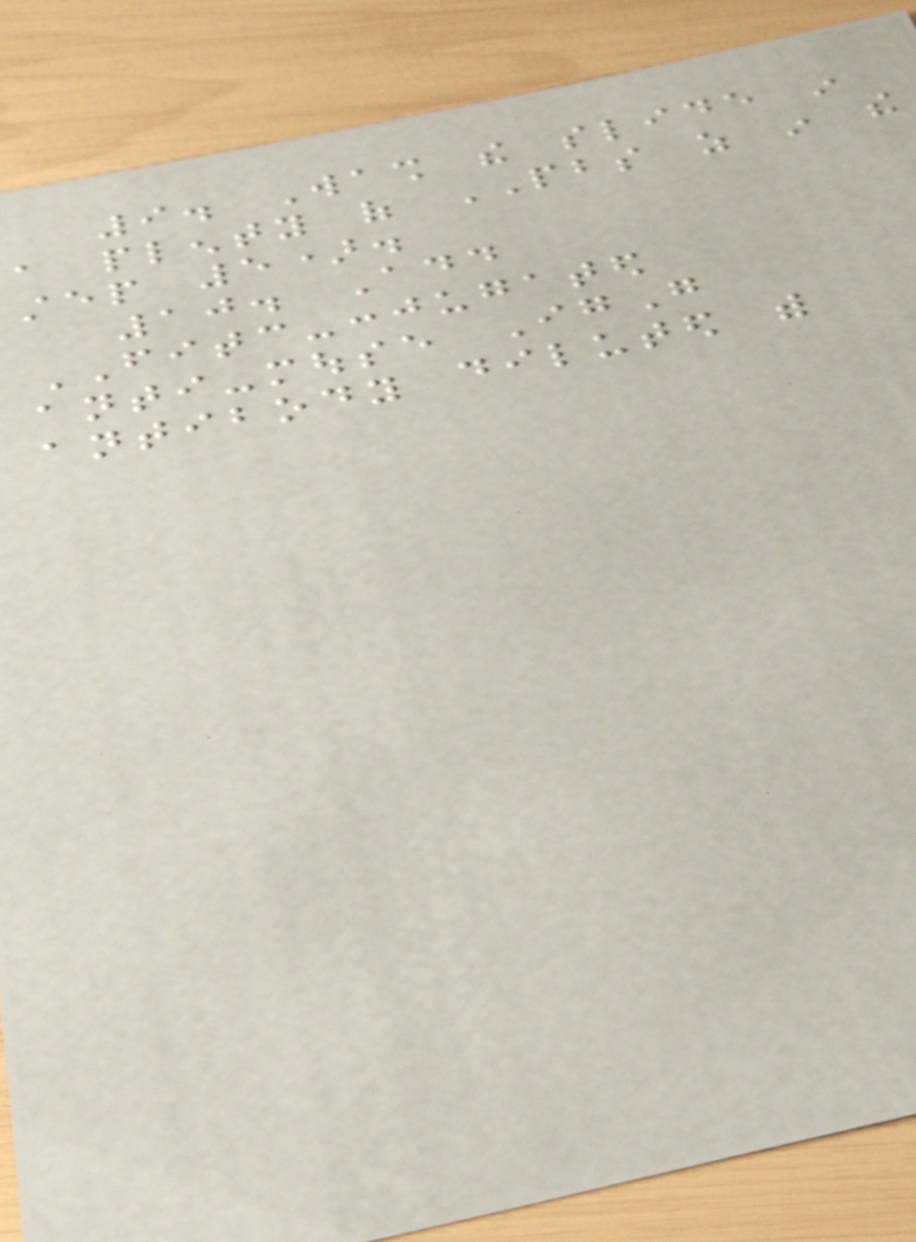9. Wash the slide in
a plenty of PBS as in the
step 5).
10. Add
FITC-conjugated
anti-mouse IgG
antibody diluted with
